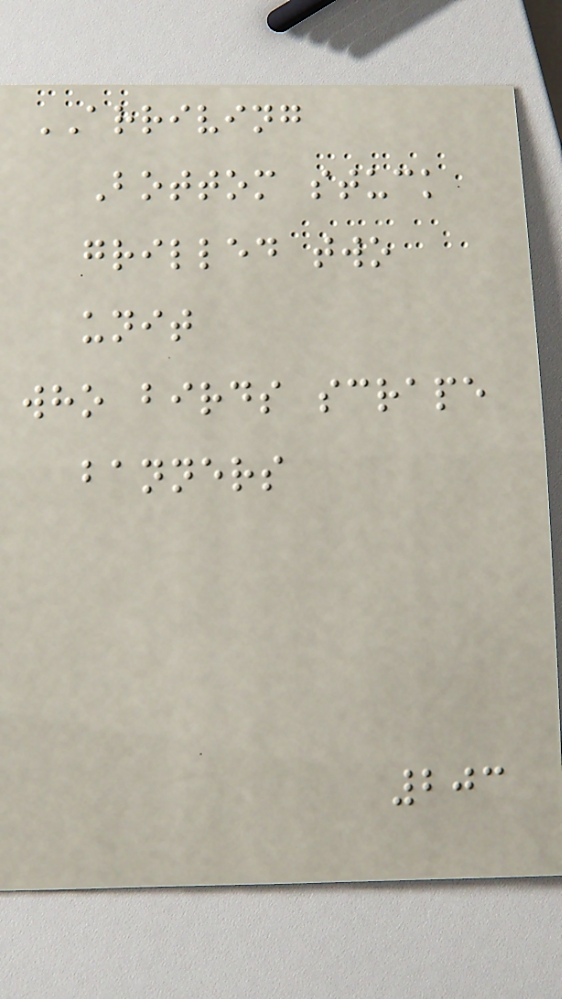ARRIVING
Bottom stuck
grilled two
unit
who birds scrape
banners
203
